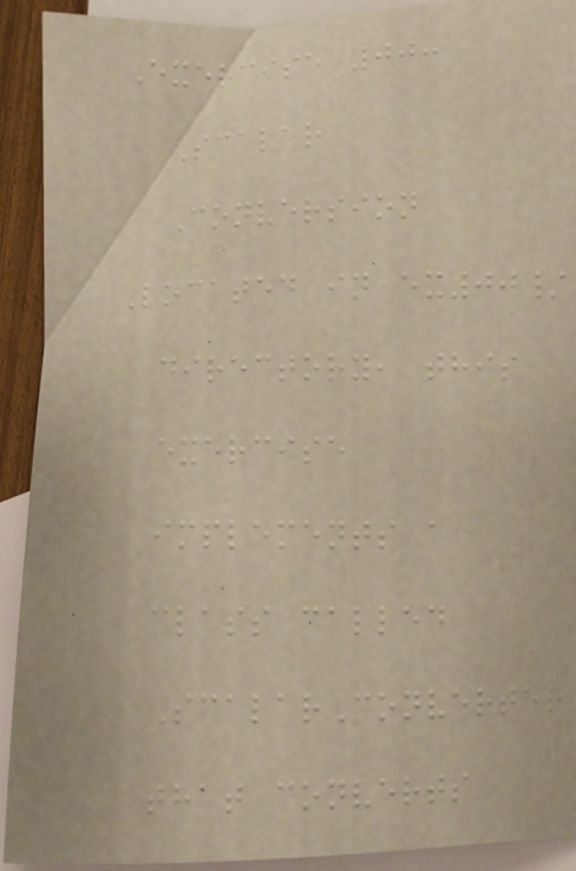Exercise 00:
Scalar
Conversion
Located in ex00/
directory, this
exercise
implements a
class called
ScalarConverter
that converts
